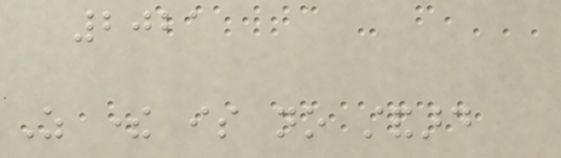2021
As there is no standard
